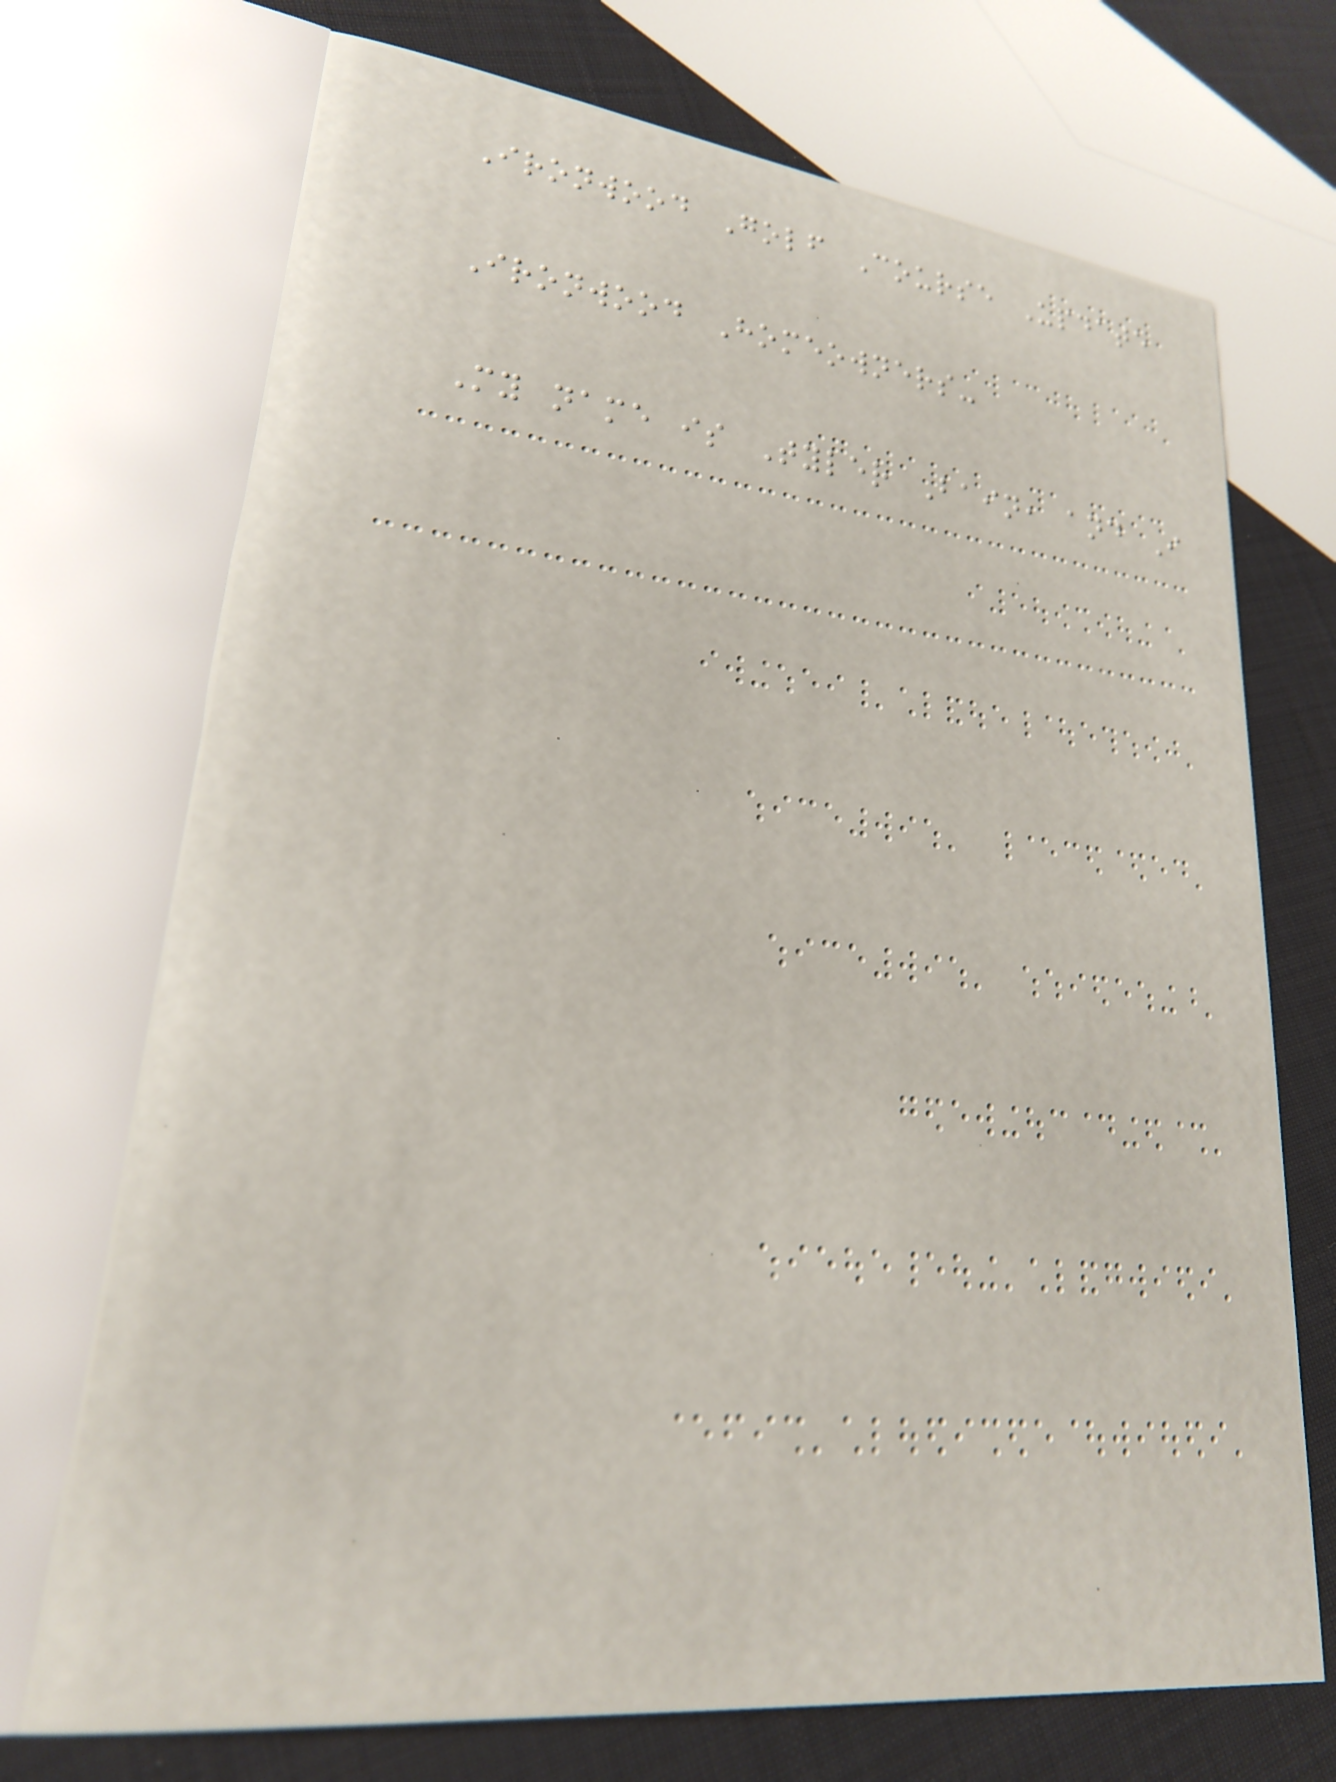Ironwood Golf Course Update
Ironwood Homeowners-
My name is Tyler Bain, and I
